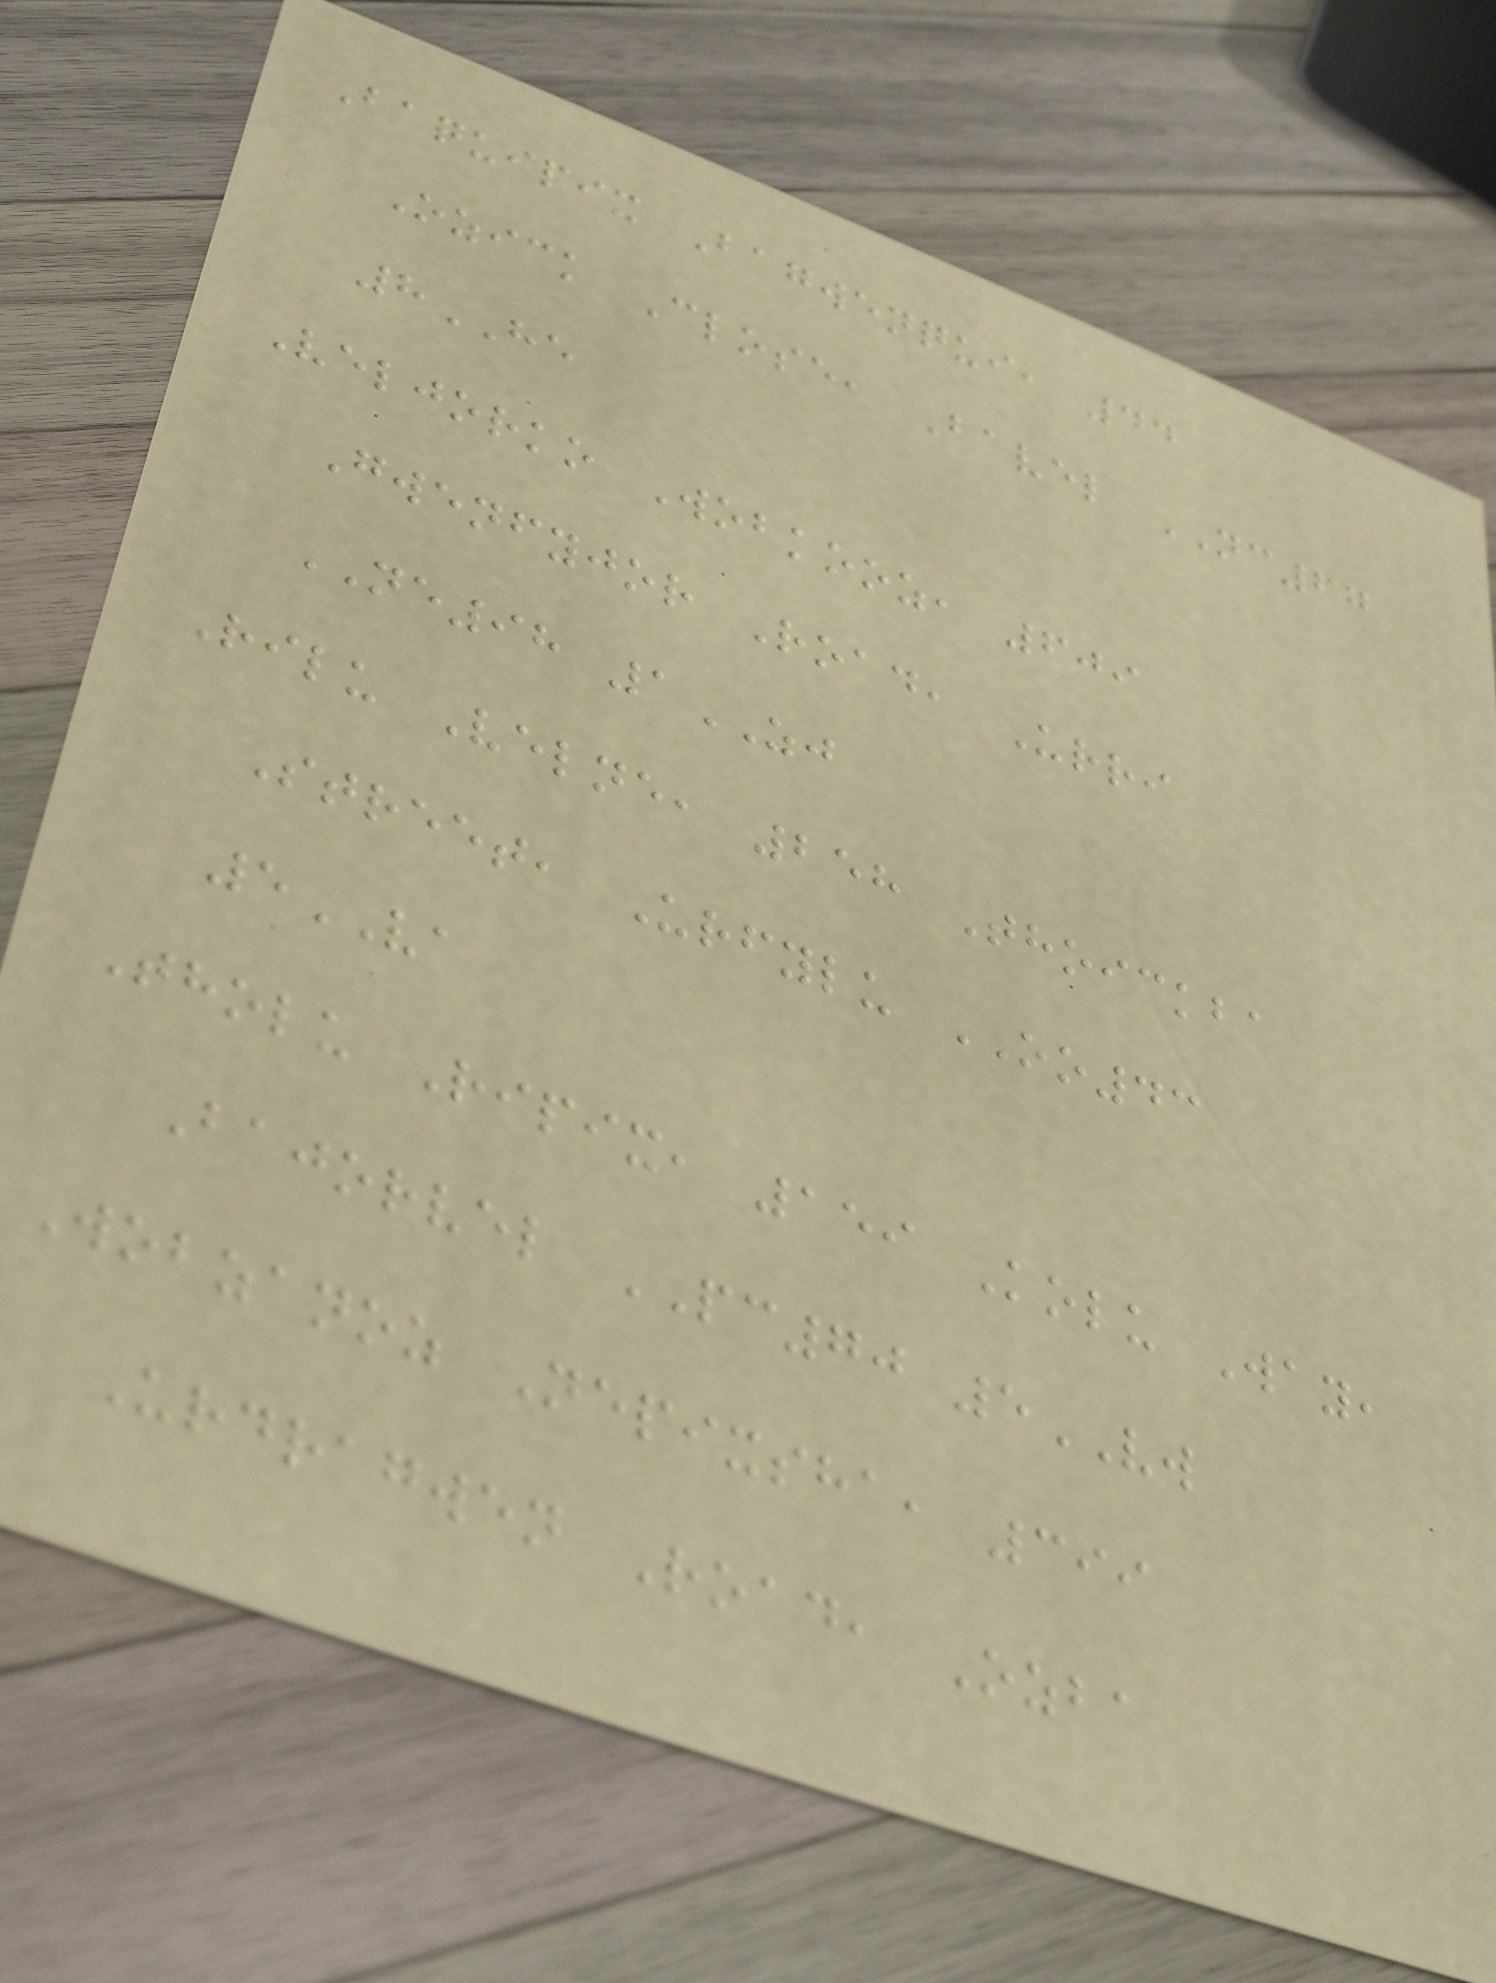Baquipix Bagwenqui, 44
Ozick Close, Bavel NC67
8HE
Veljorko Wobkooz, 609
Gwenfyjor Road, Urri
NE98 1ZJ
Rilu Velne, 258 Thoickba
Street, Urfylu OO43
5VA
Tholu Ripix, 159 Kolu Way,
Bajorvel PC70 5VW
Wobzanoz Nepixsha, 399
Urdragwen Road, Ozba
